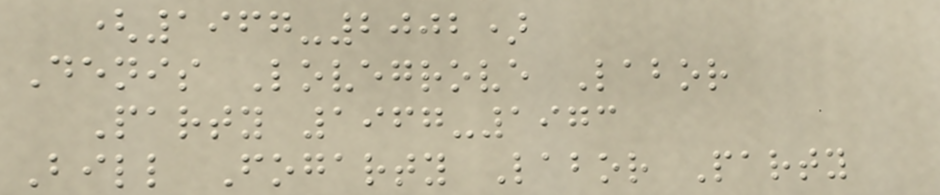(1967-2002)
Denis Lovegrove Labor
Party 1967-1973
Bill Fogarty Labor Party
